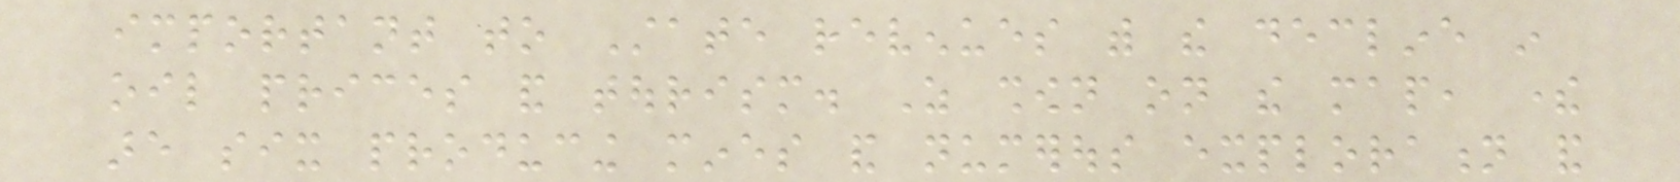important to State revenues with the decline in
oil prices and tourism. As shown on the map, there
are six producing mines and numerous exploration and
